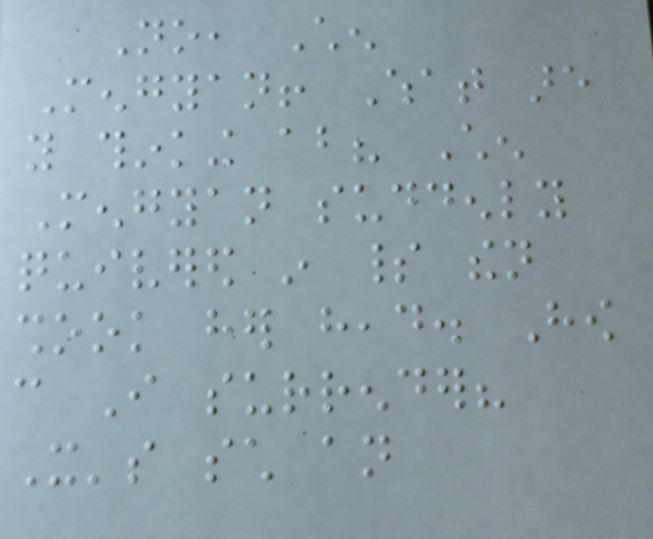No, Chen
Mengyan! What are
you thinking about? Chen
Mengyan suddenly
quivered in spirit then
shook her head. How
can I surrender?
It's such an
